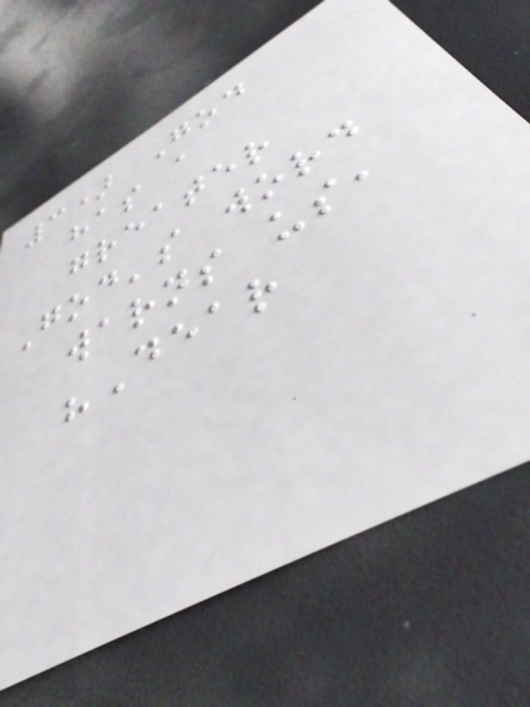3) God
has a
greater
God's word
warns us,
"Dear
